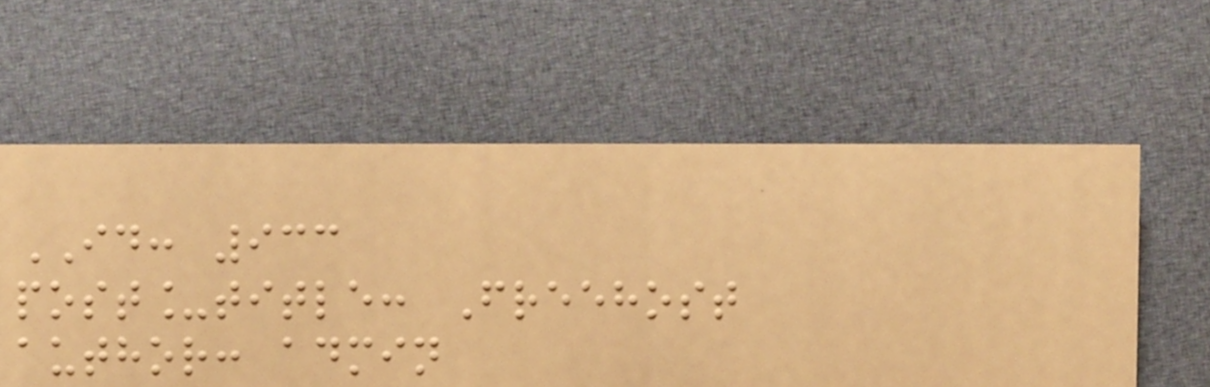ID: 933
post_title: Freehost
author: admin
